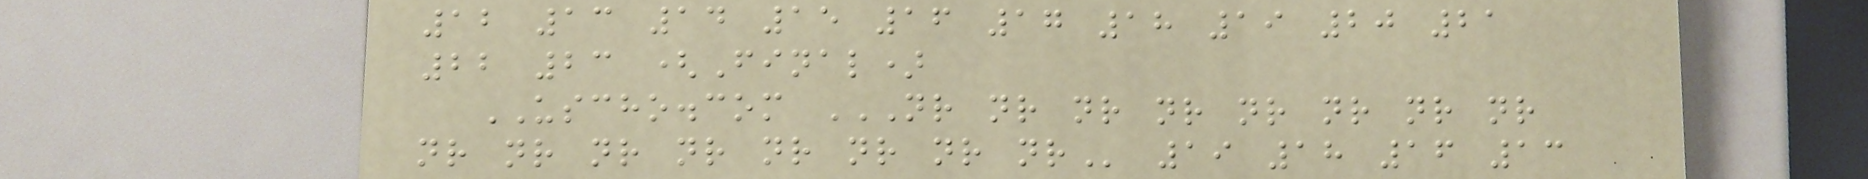12 13 14 15 16 17 18 19 20 21
22 23 (Final)
USCHO.com NR NR NR NR NR NR NR NR
NR NR NR NR NR NR NR NR 19 18 16 13
